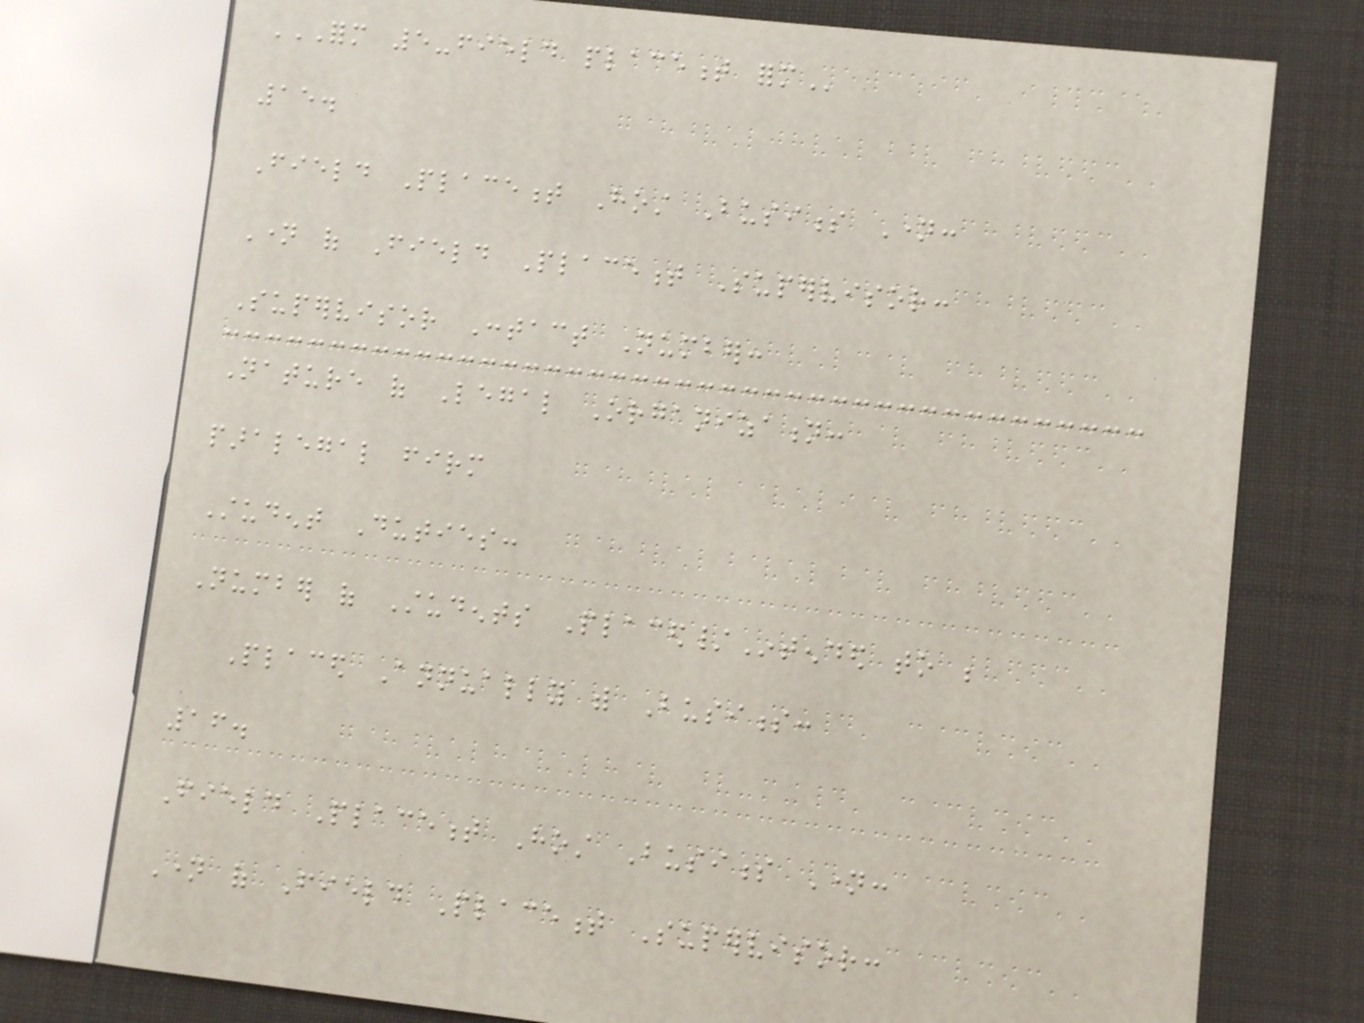FORM 5-FIELD PLACEMENT FORM
15.
Field Placement Host Business Name:
Name of Field Placement Supervisor:
Supervisor Contact Number:
Nature of Legal Organization:
paralegal firm
Student Duties:
Number of Students Placed/Intended to be
Placed Annually with Business:
16.
Field Placement Host Business Name:
Name of Field Placement Supervisor:
